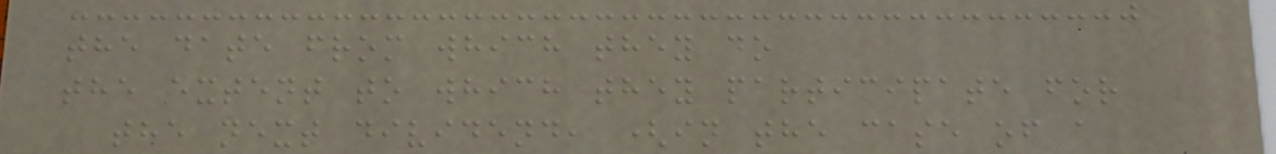the date from which they do
the extent to which they participate for
the next dividend, (in the case of a
